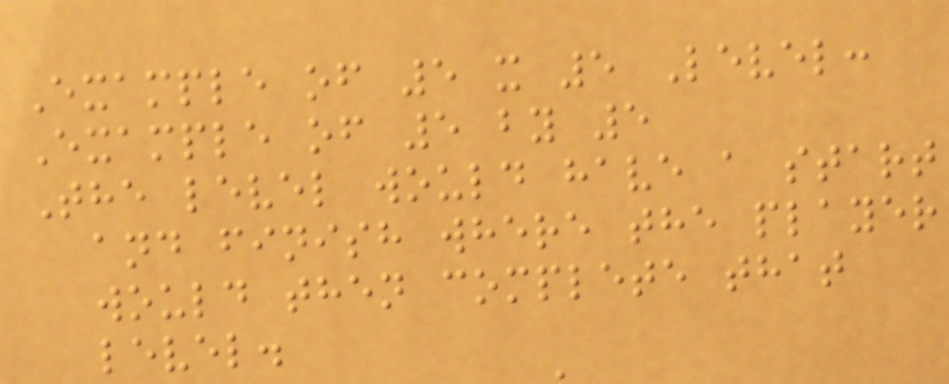Example of 5 x 5 Level:
Example of 5 by 5
The level would have a start
and finish where the player
would then complete that
level.
